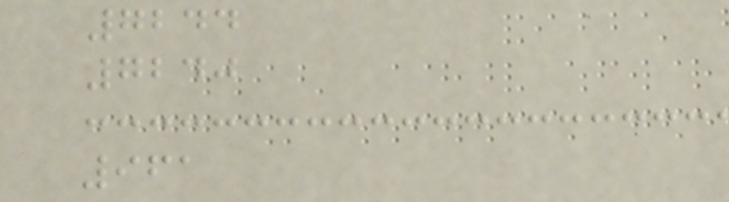7244
7240
961
